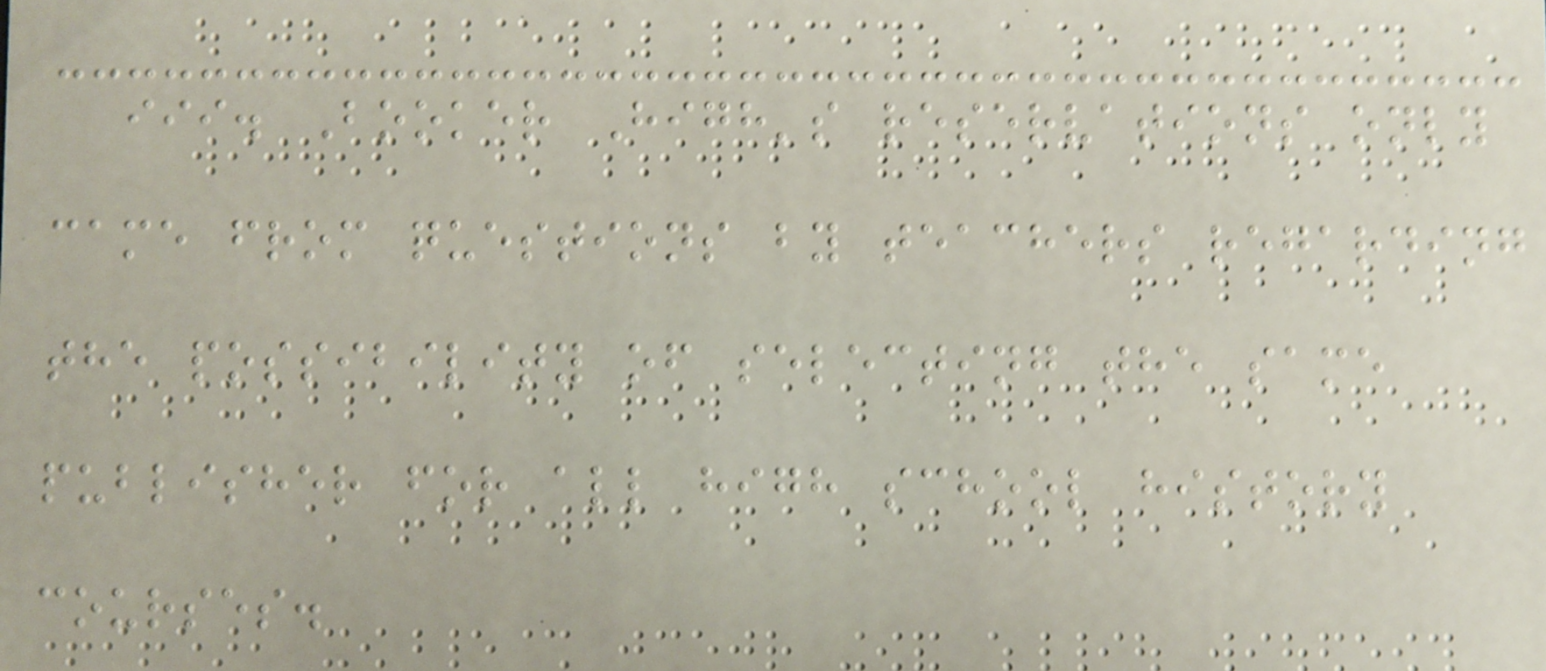iii. Booker High's reservations only
came from questions by teachers regarding
the possibility of selecting the same
publisher for all high school history
courses.
